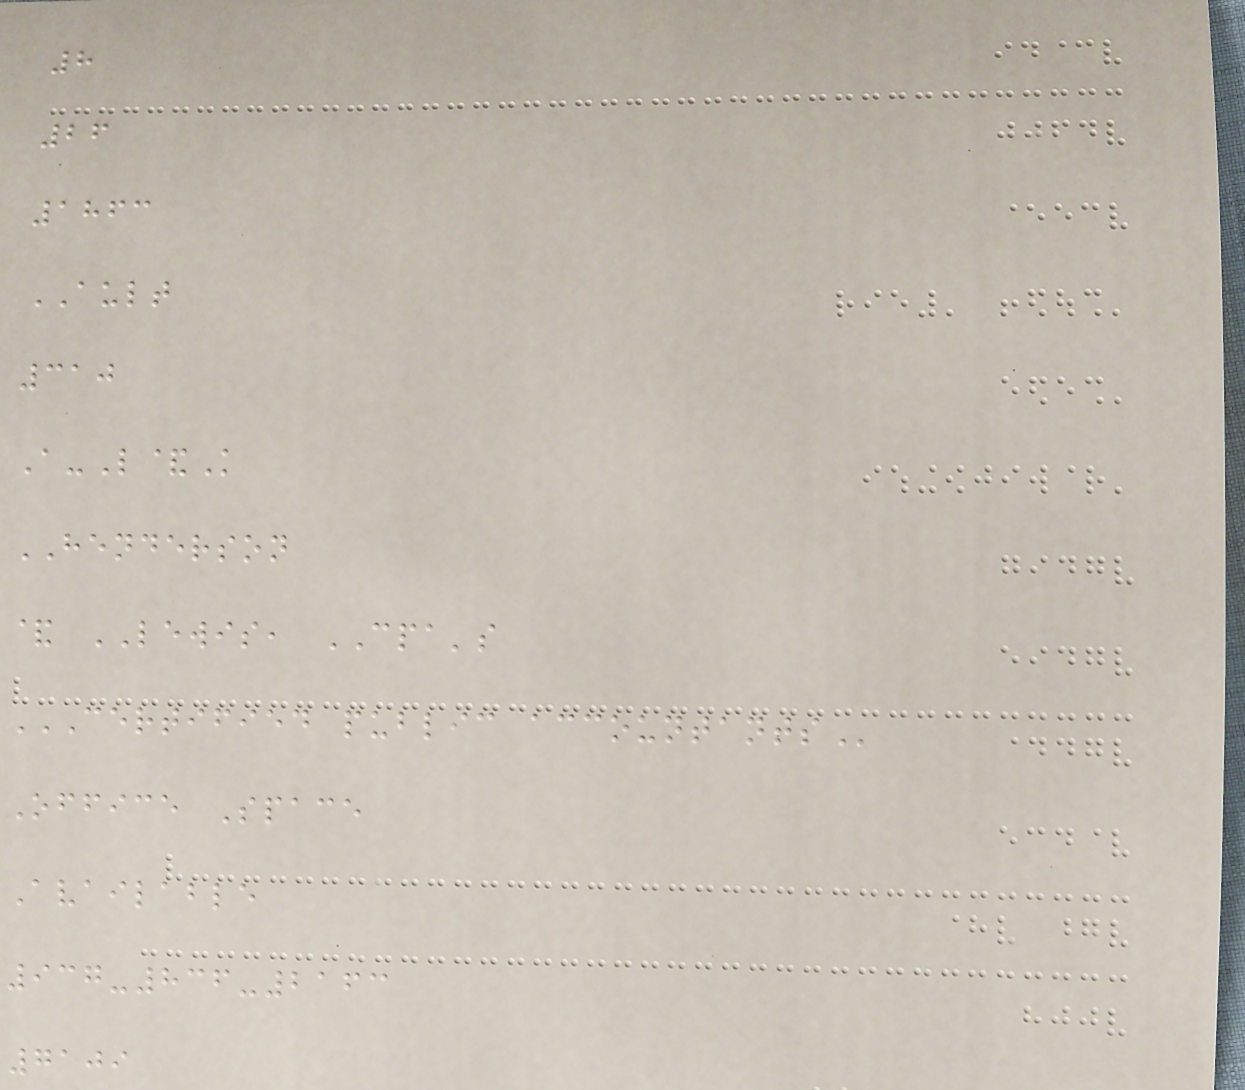8
26
1863
AULT
310
A-L&K
HENDERSON
& LEWIS, CPA's
CERTIFIED PUBLIC ACCOUNTANTS
Office Space
Available
937-836-2163
7109
